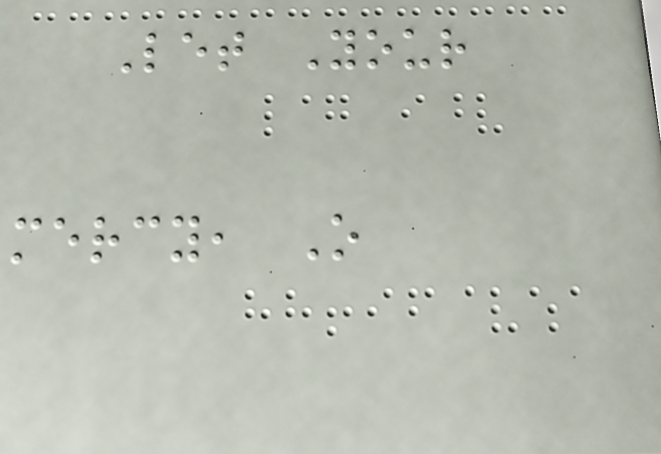Let Your
mercy, O
